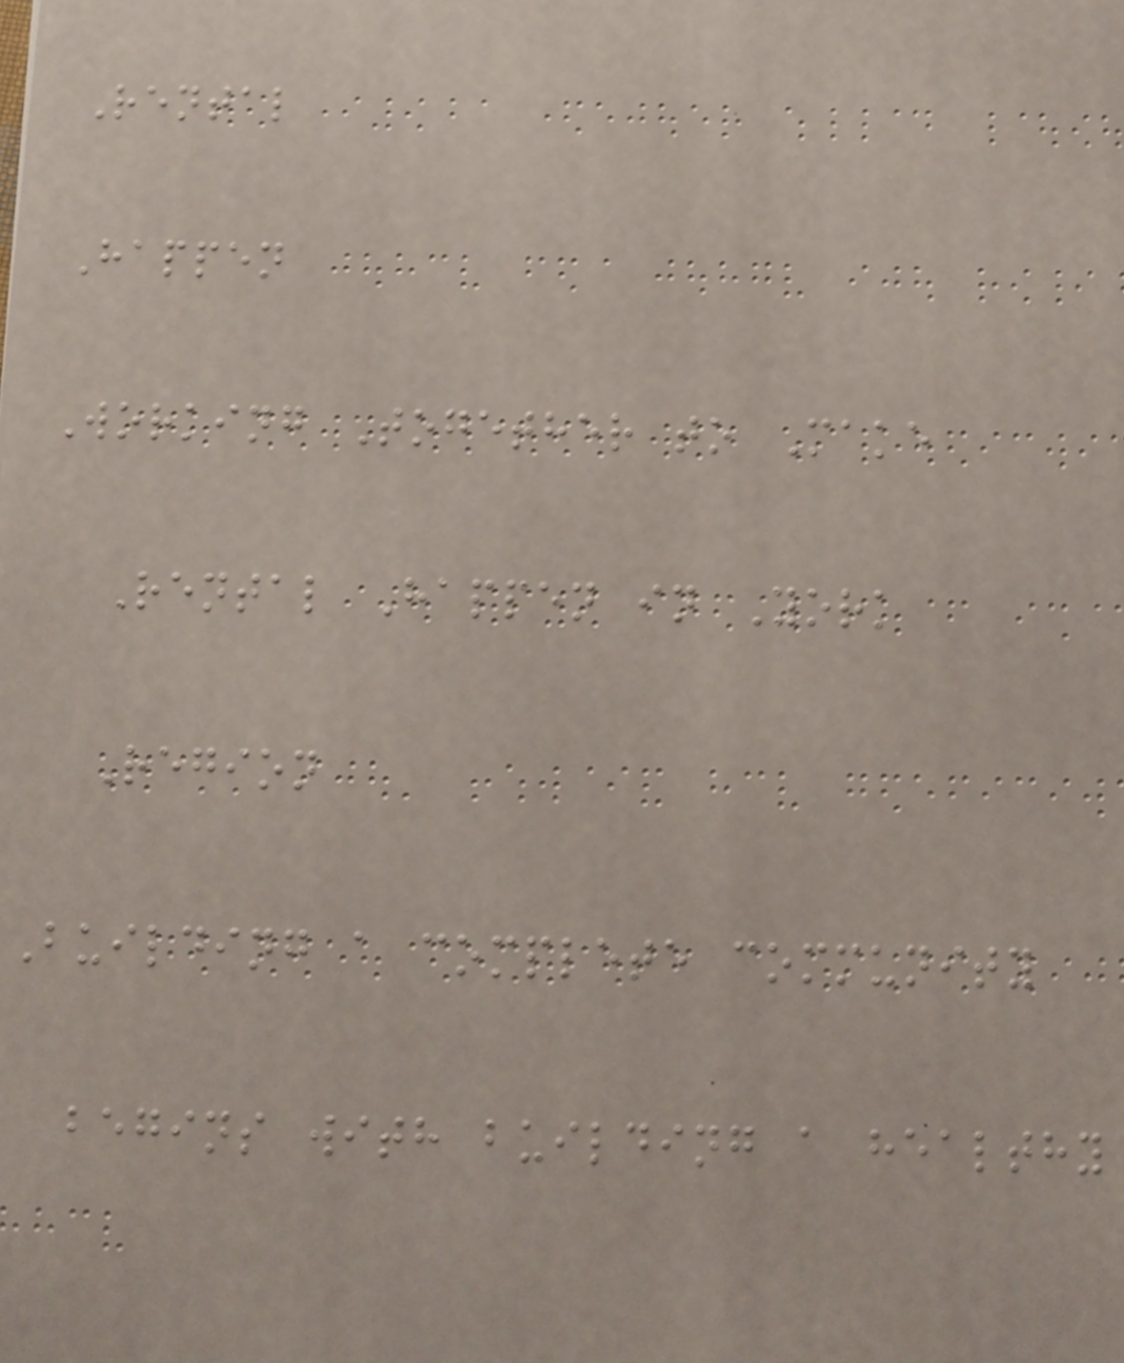Rental
Happen
Working Together to Make
Rental Happen in York
Region
Building a complete community
begins with building a healthy
